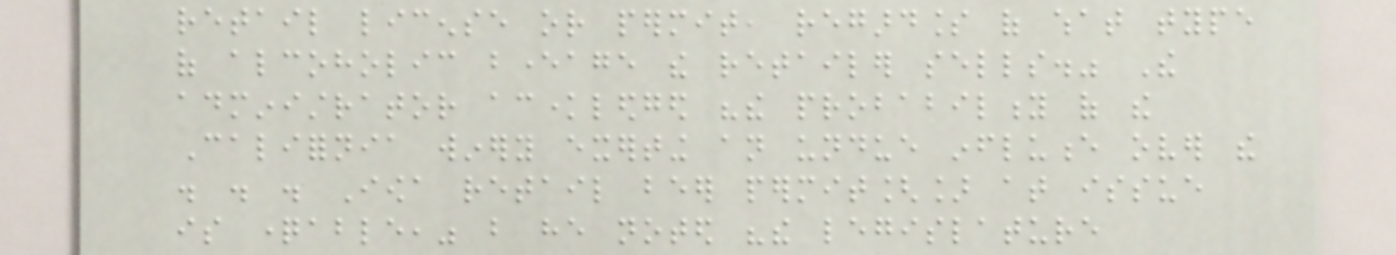retail license or permit, regardless of what type
of alcoholic beverage the retailer sells." The
administrator acknowledged "the probability of the
California winery exerting an undue influence over the
. . . Iowa retail beer permit[] at issue
is questionable," but he noted "the legislature
